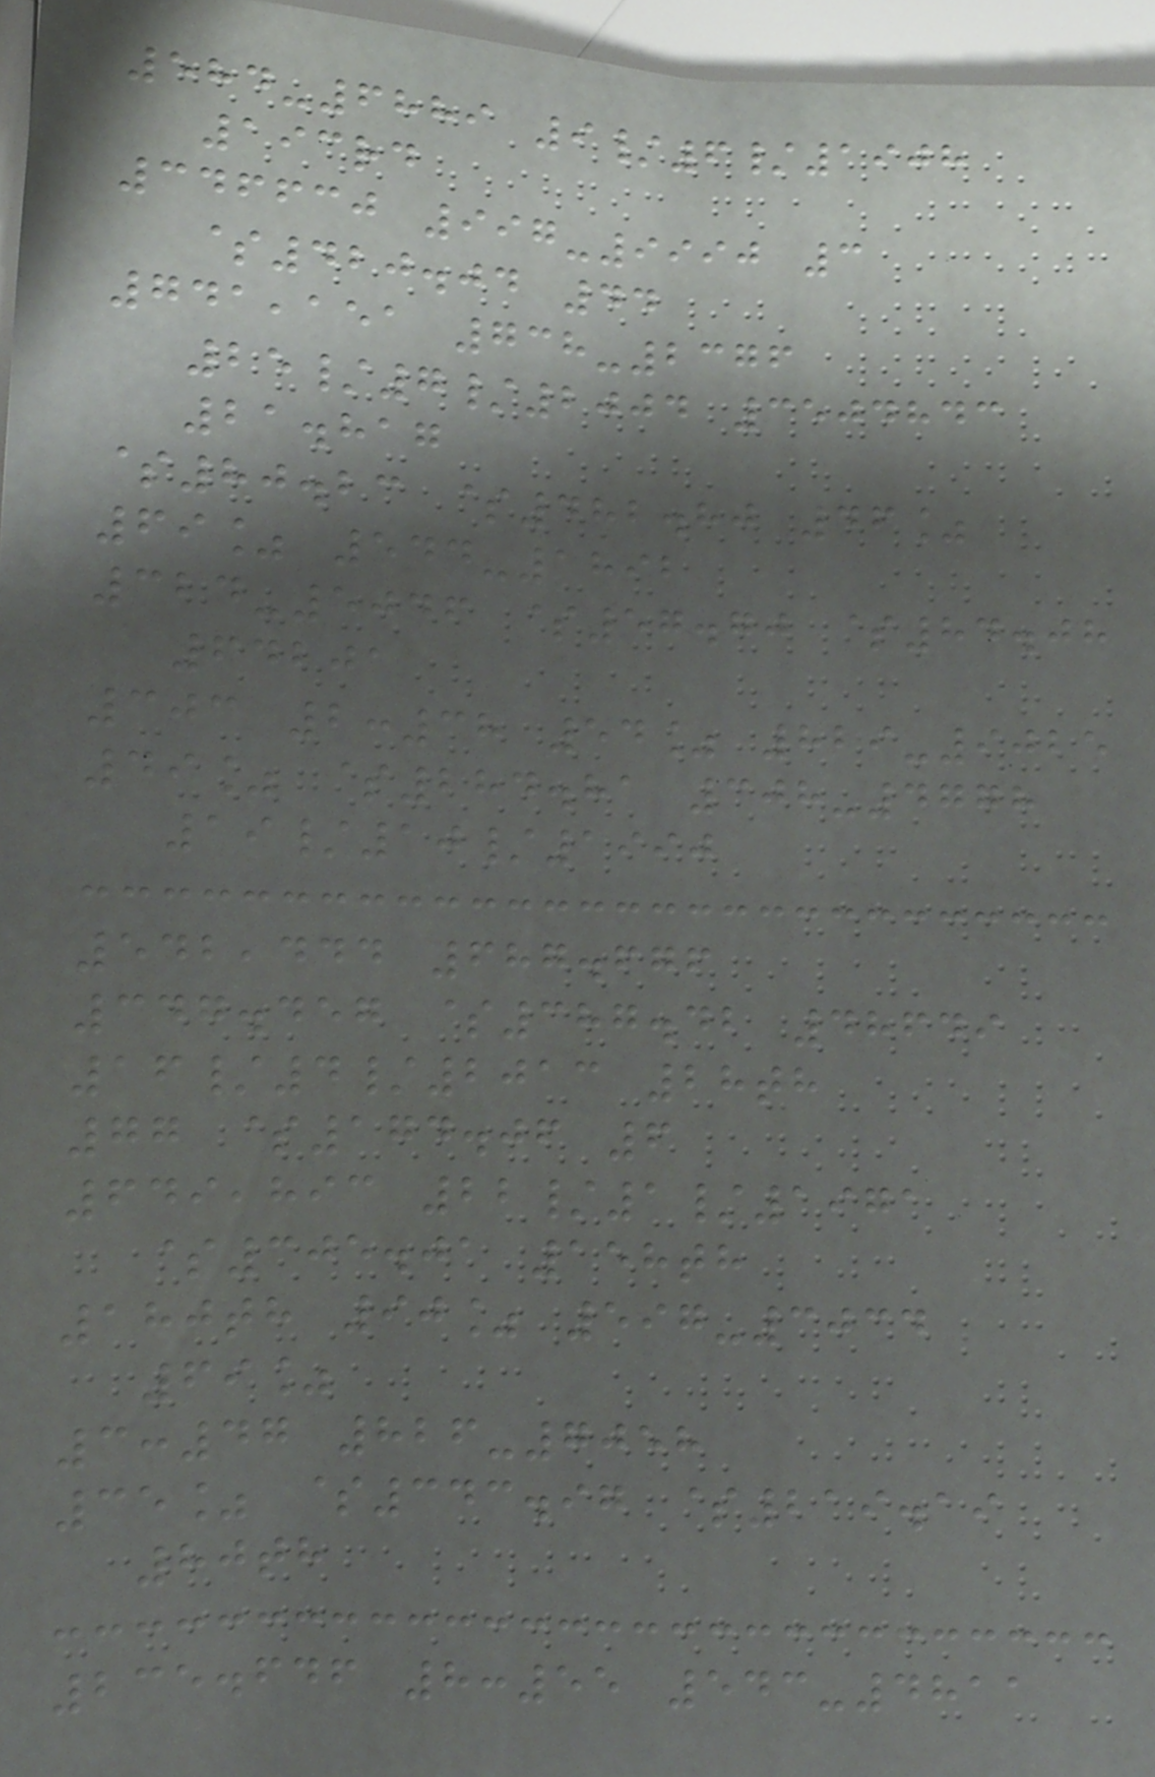584-6889 9/6/1908
193rd
346630 997-9990 3
$420.04 44
741,151 738-2376
25/7/2004 3504843
21.817
$80.23 $482.80 46%
69% 544-1892
324-5046 $57.70 $84.08
64201
303 2:38 54% 829-9025
49% $284.81 308-4778
19/10/1990
542,444 687.676
347.457 $387.42 48649
16/4/2013 28th
77 $174.06 6
649,893 22/1/1971
$305.01 158th
180th 90% 597-3034
69%
3:47 826-7058
35% $343.97 $219.19
80th
235.646 8:55 543-4811
